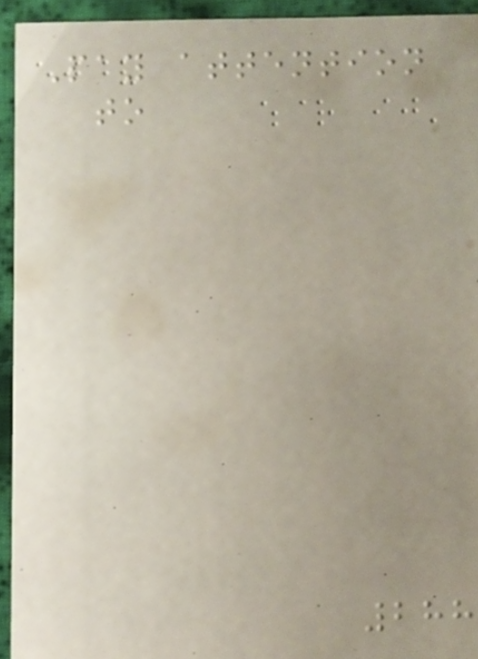Pay attention
to
288
